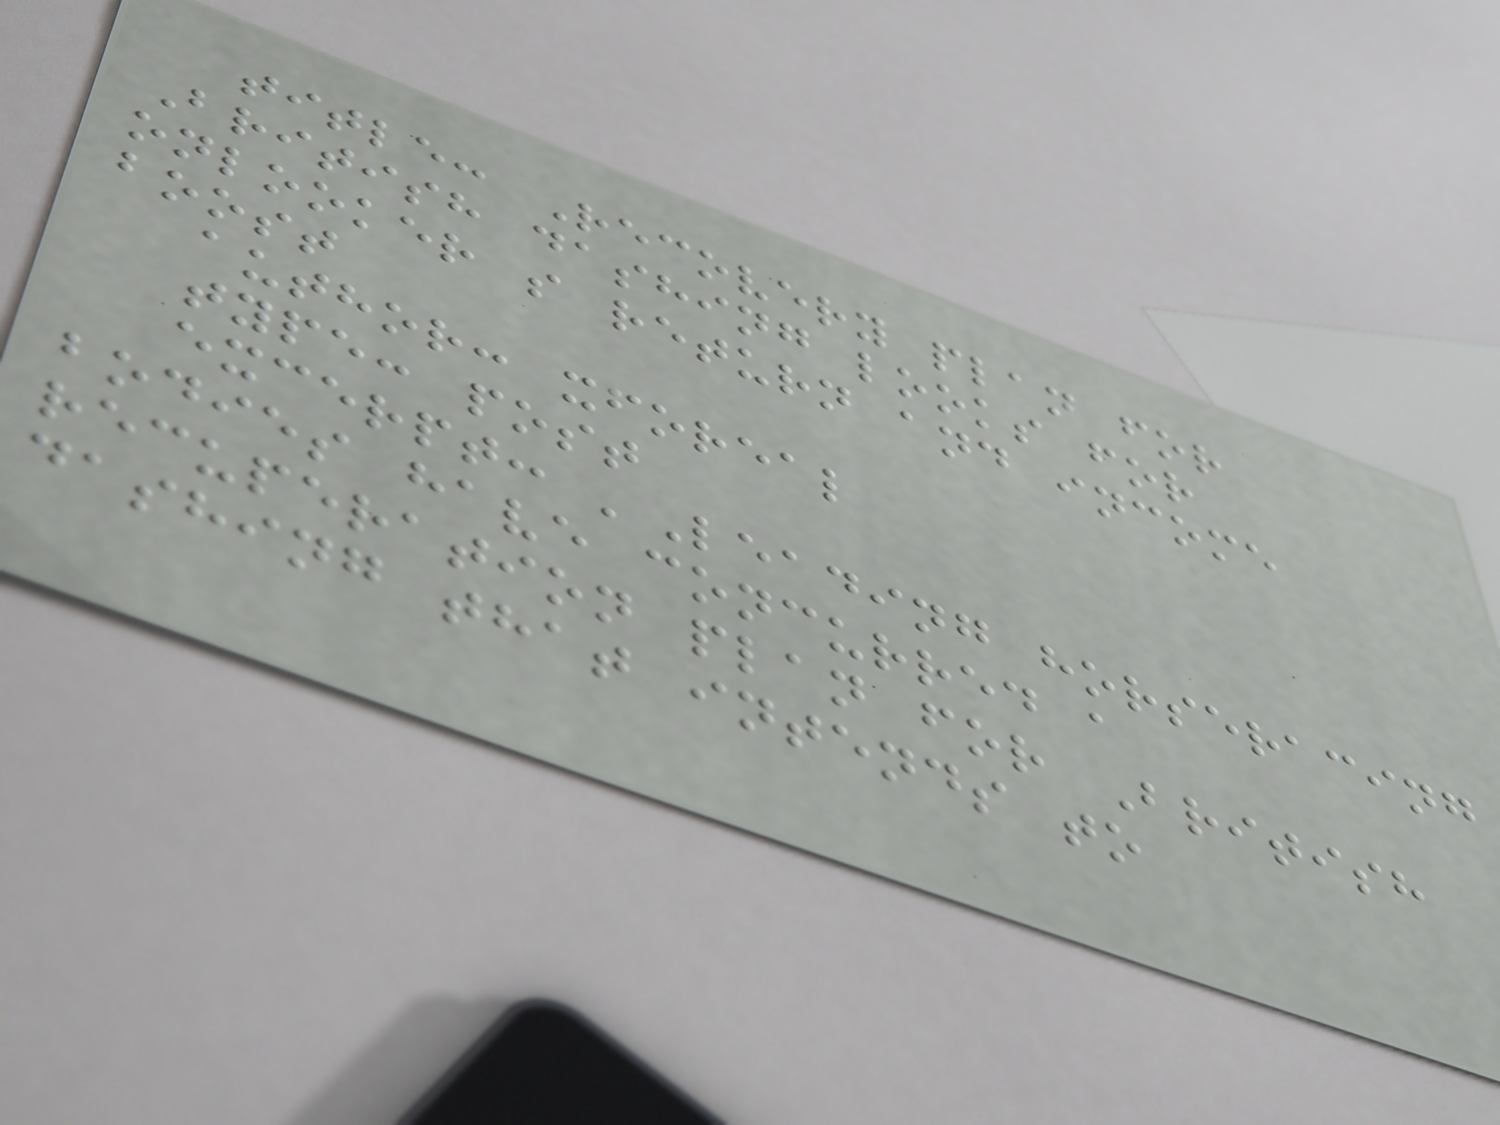title: Recovery plan for
British dashing looks for
onlooker s return and income
boost
author: xforeal
type: post
excerpt: 'Leading horseracing
bodies have concurred a
recuperation plan for British
dashing that intends to
